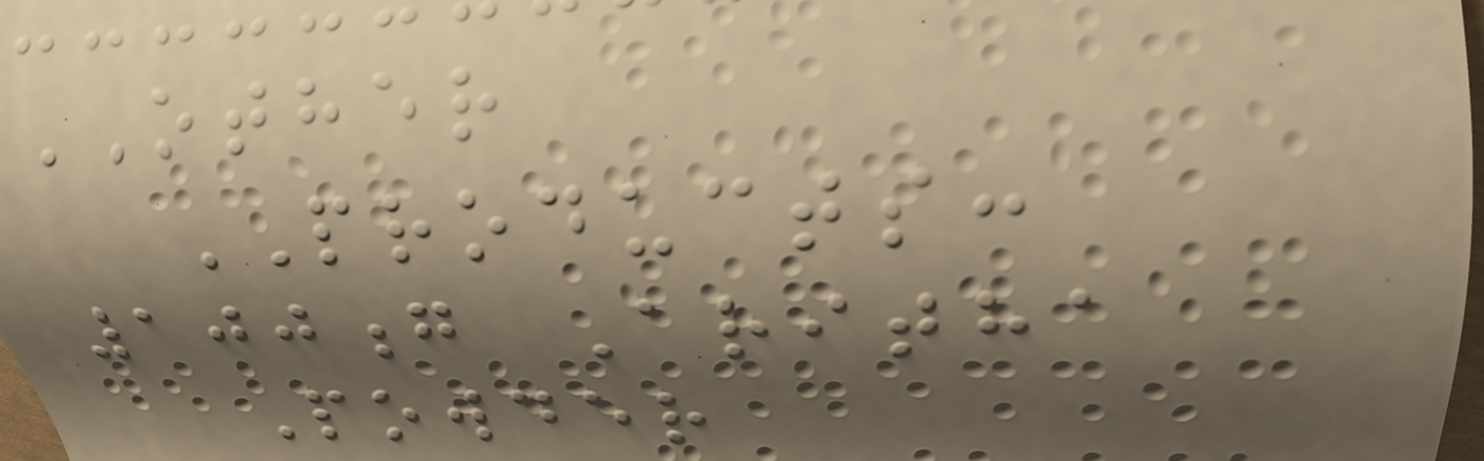OTHER
PRODUCTS:
100g Aritha
Powder
